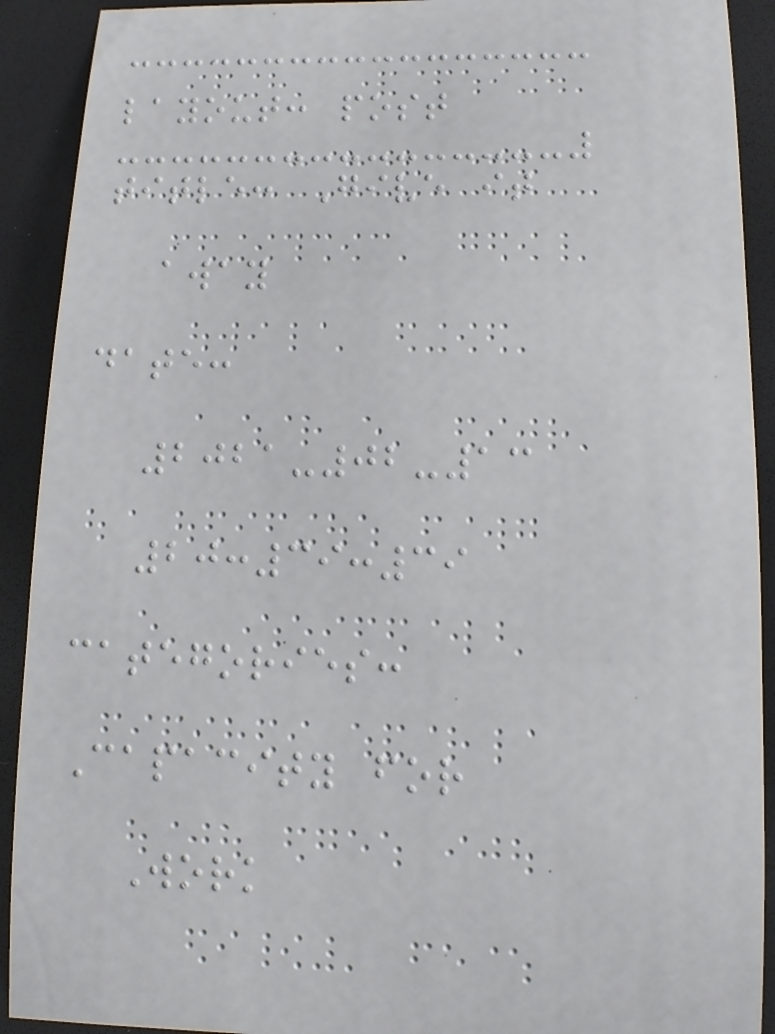layout: post
title: Give it
away
date:
2021-02-13
20:39:39
categories:
Capacity for
Work
